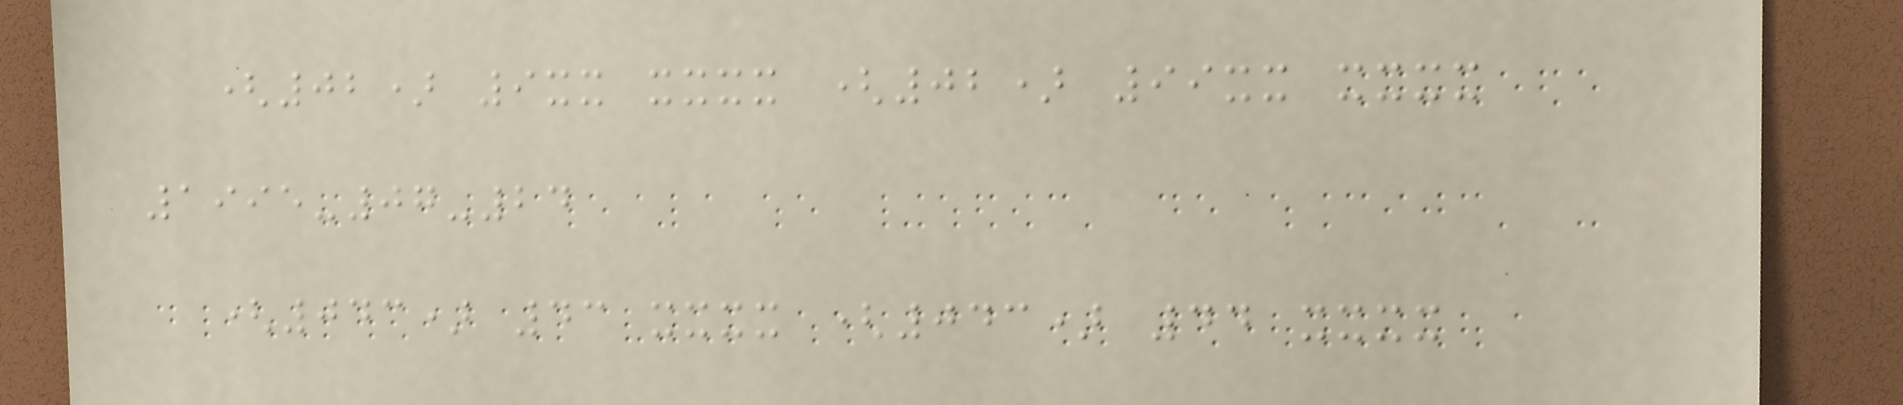(02) 9xx xxxx (02) 99xx xxxx
1995-07-24
(043) 43 xxxx (043) 44 xxxx
